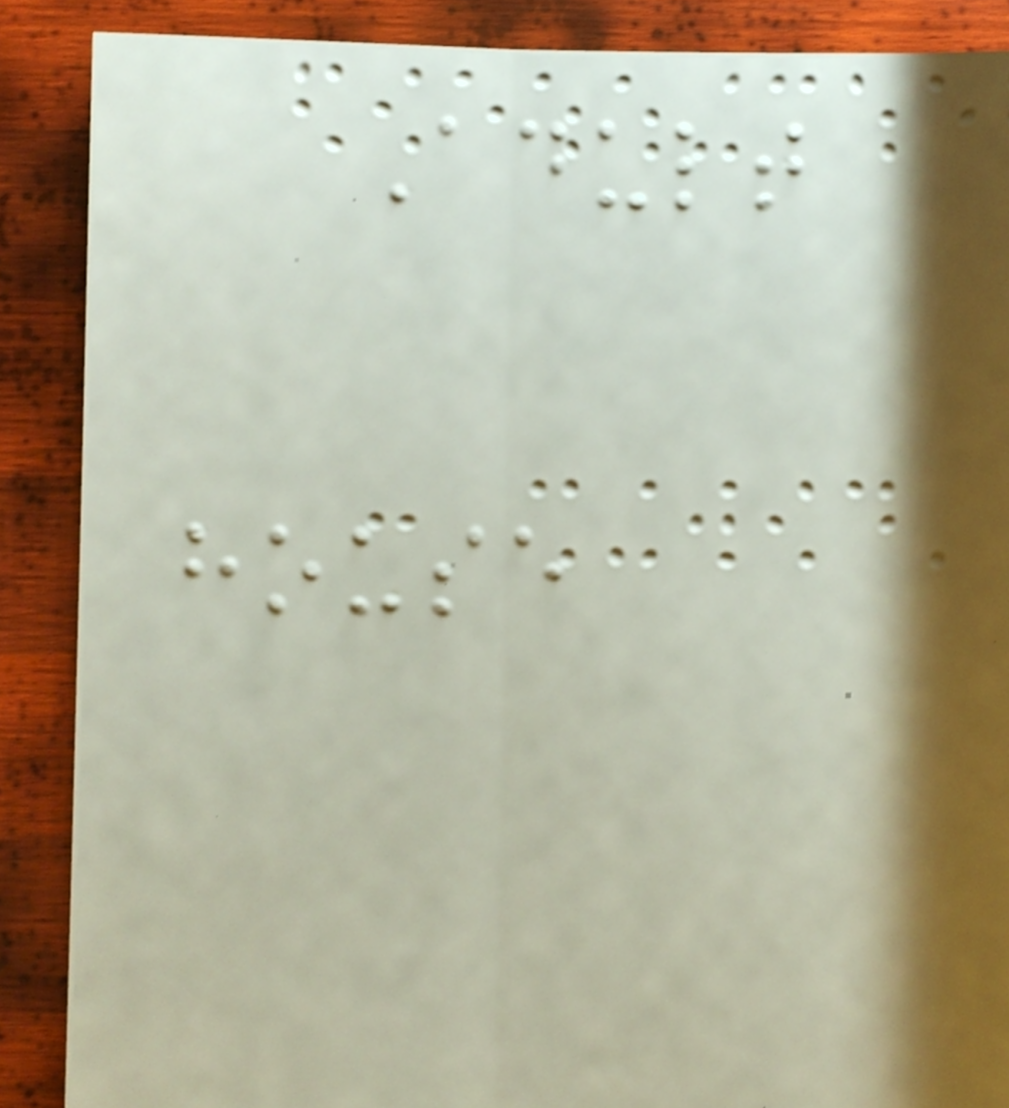Adult
house
